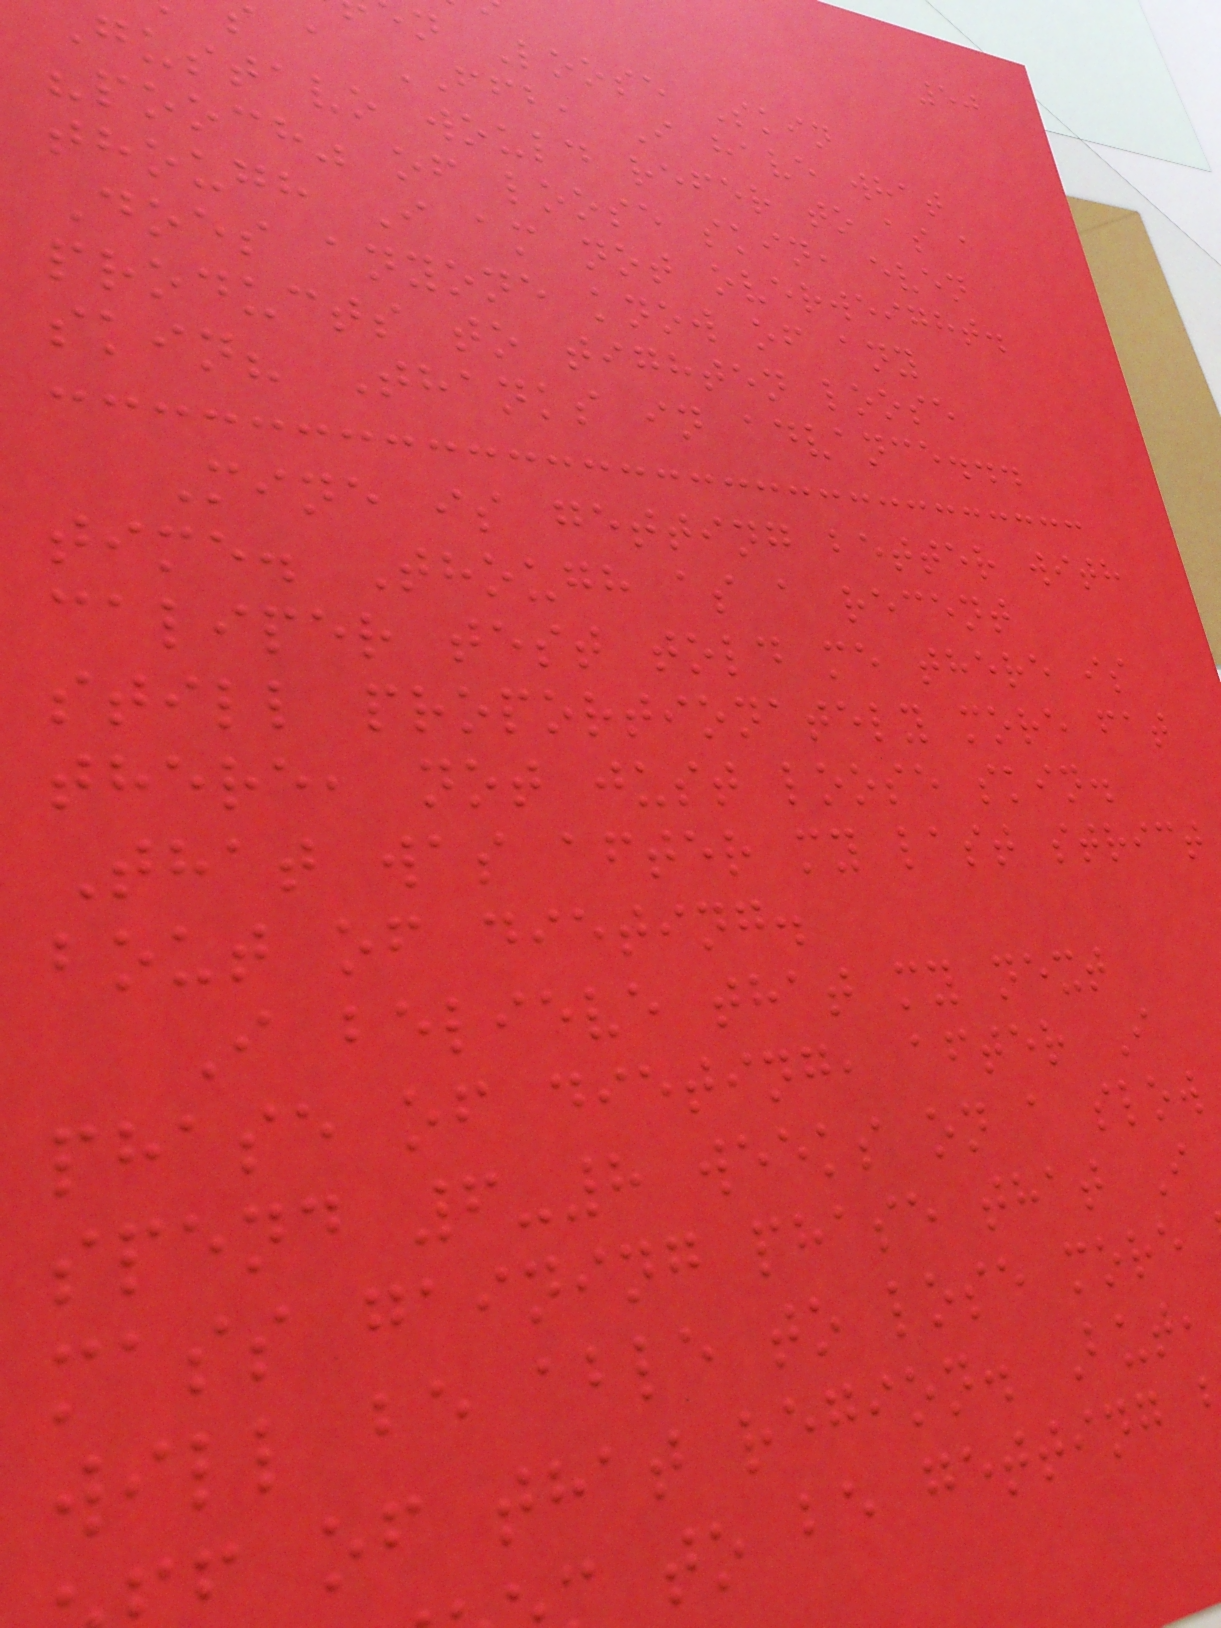50
n Loose Skin
a FFB, I have what
gustavo would refer to as a
"pooch" of loose skin, even
though I am not overweight.
Does anyone know of any
products to tighten loose
skin? Thanks in advance...
Mine is getting better with
time. Though as a recent
caliper test told me there is
still proportionately more fat
there, not just loose skin.
That was after my last strict
bout of dieting.
I believe that my next
phase of dieting, after I
spend 6-8 weeks on a slow
mass gaining phase that I
will be able to lose more
of that region. But,
to be getting
